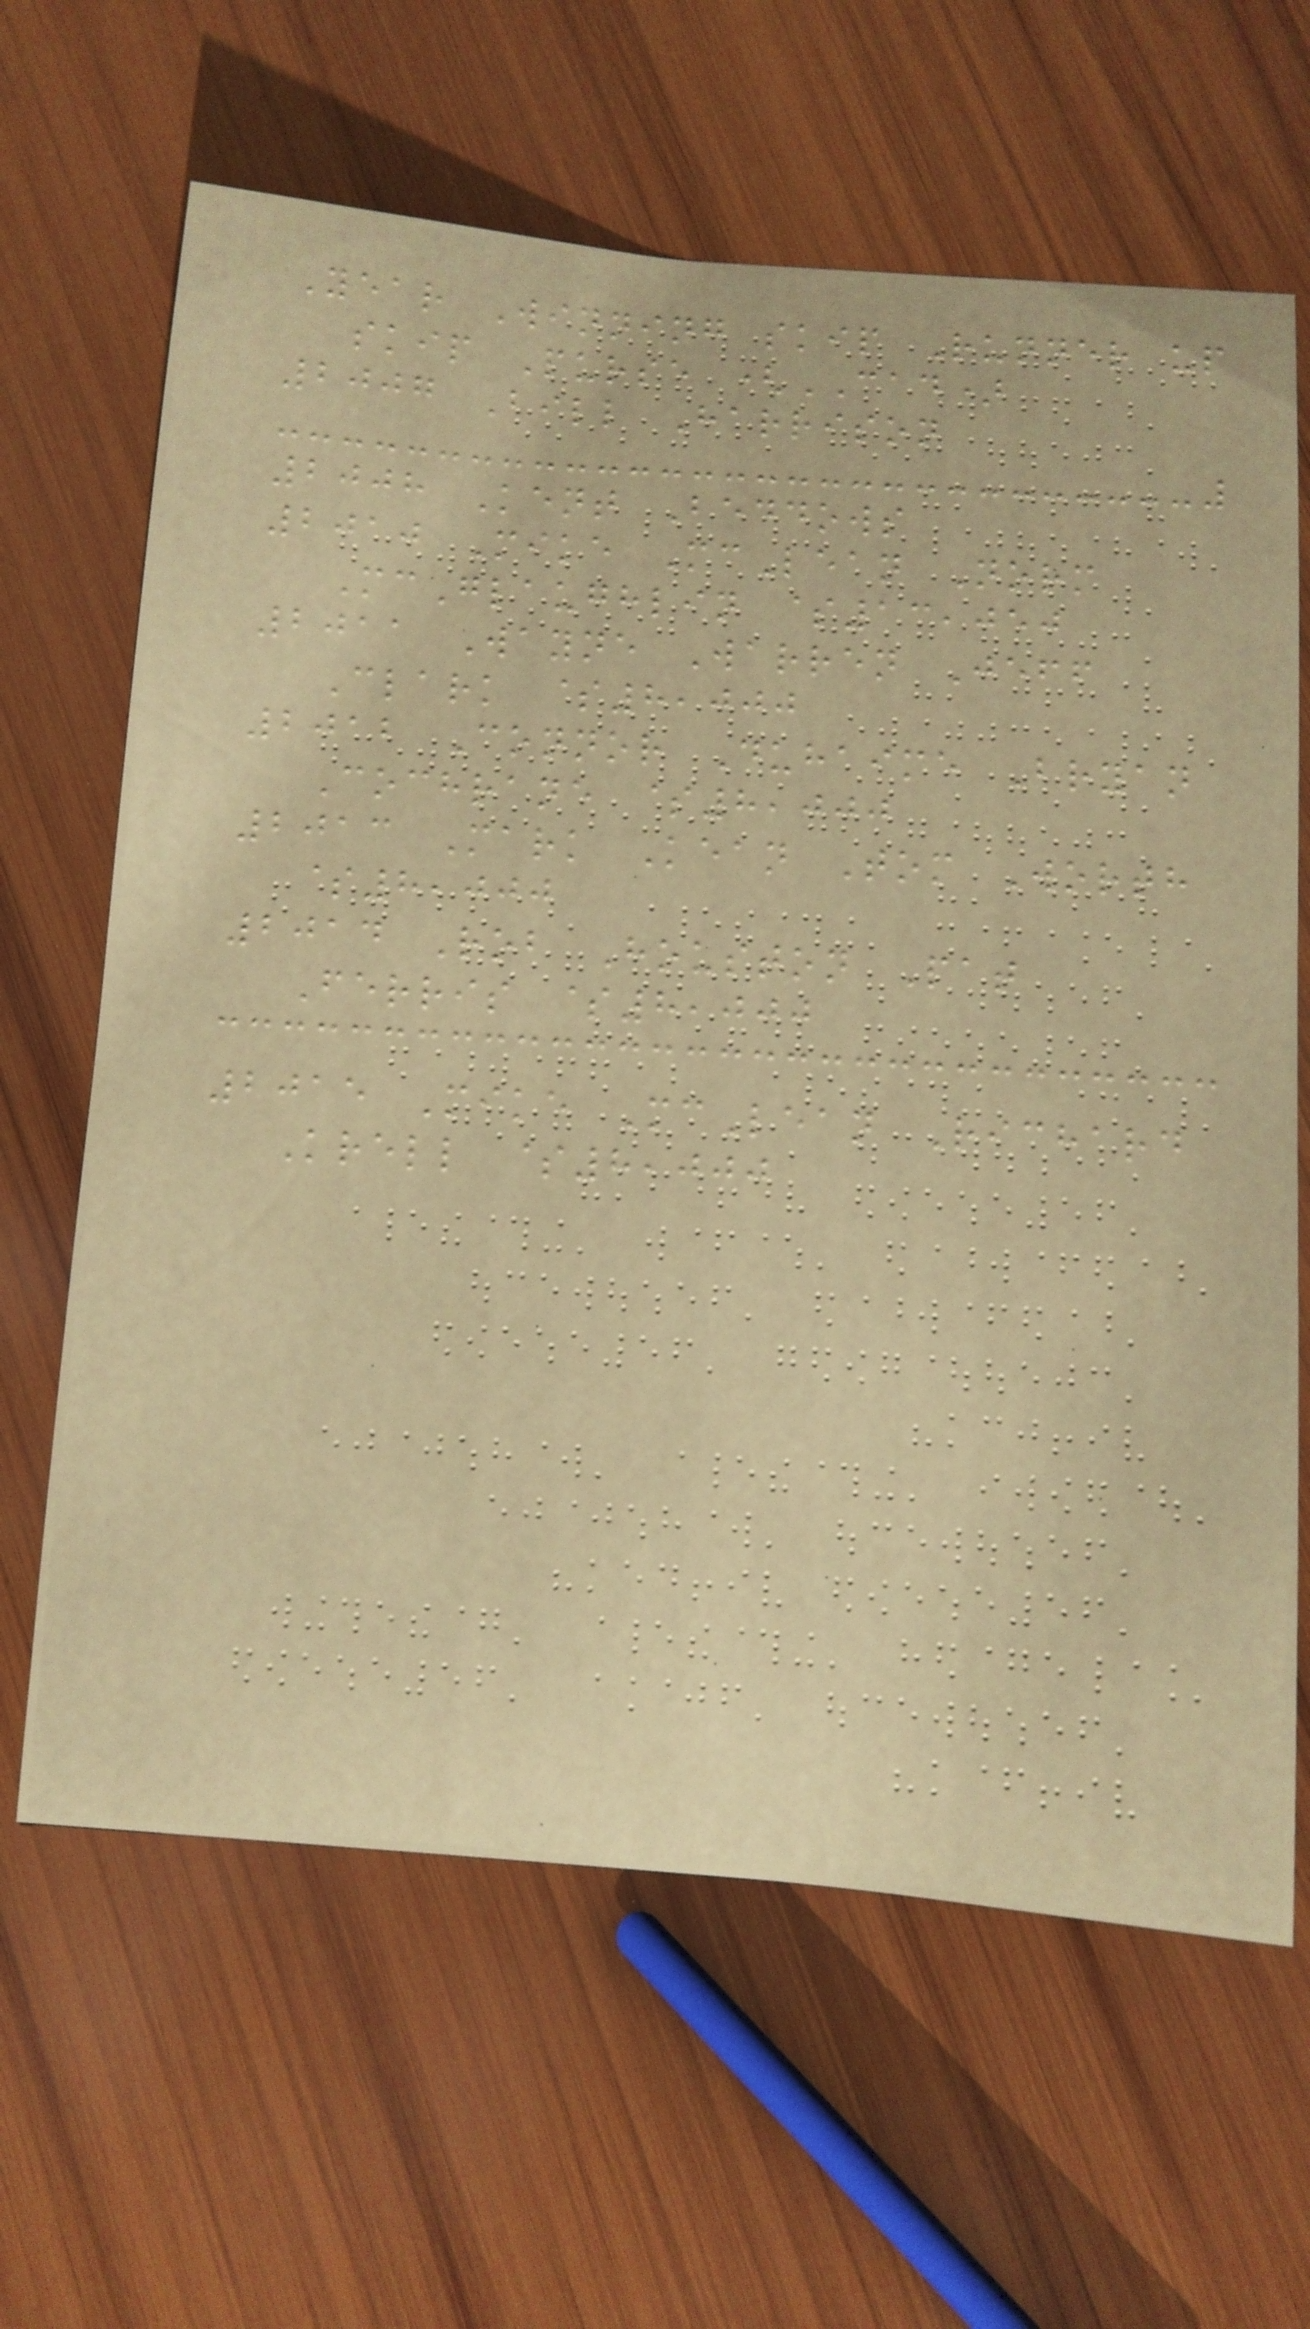Year Winning skip Runner up
skip Purse (CAD)
2007 Bill Harrison
2008 Kent Beddows
2010 Mike McLean Norm
McGlaughlin $13,050
2011 Wayne Warren Jeff
Clark $8,000
2012 Connor Duhaime Bryan
Cochrane $8,000
2013 Mark Kean Tom Worth
$8,000
2014 Rob Houston Pat
Ferris $8,000
2015 Mike McLean Richard
Krell $8,000
